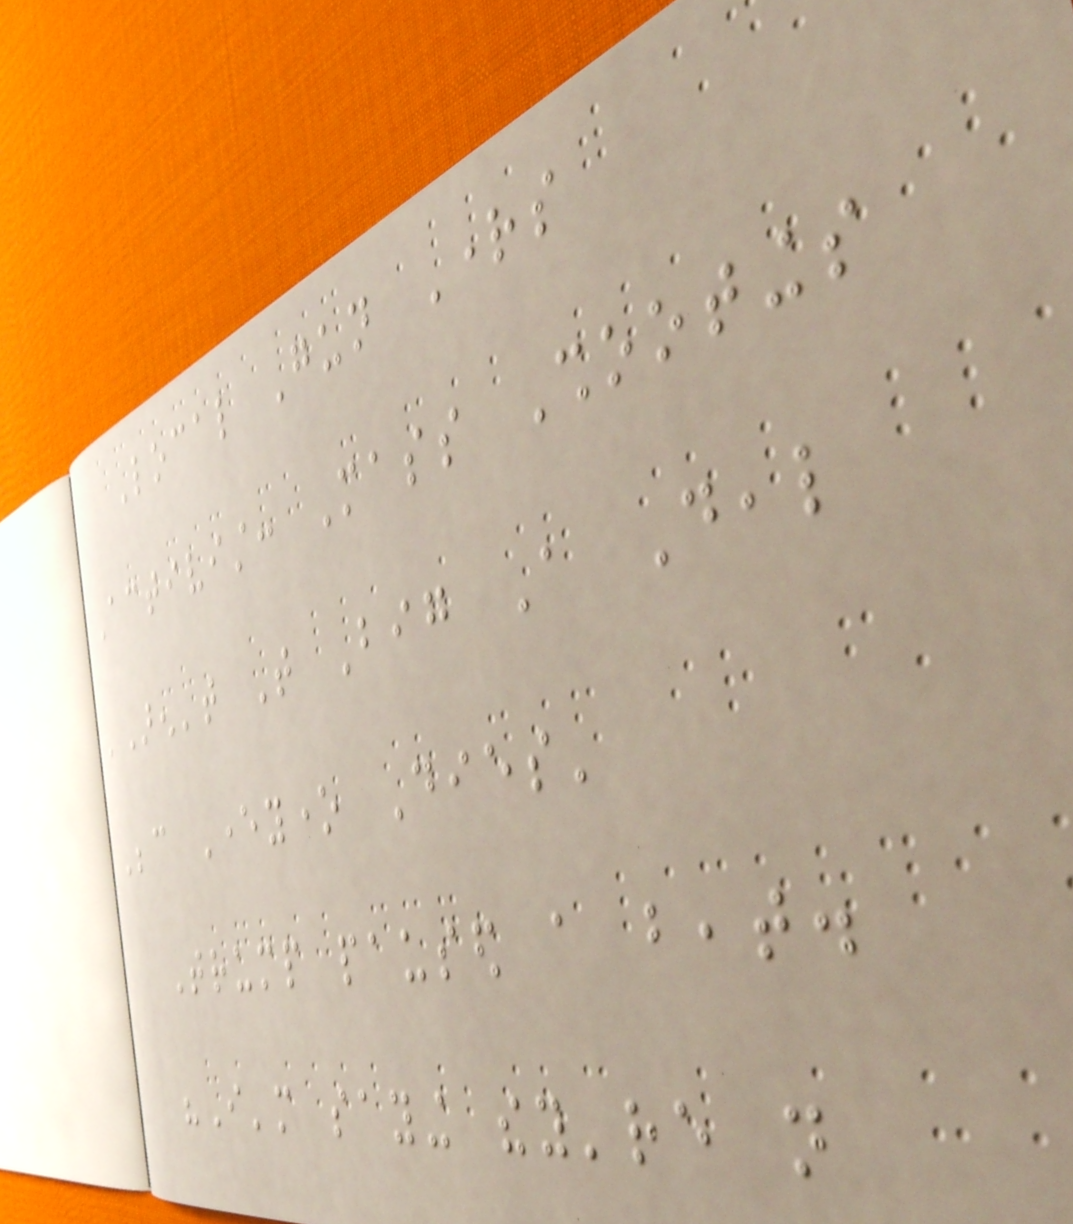Local Gun Rights
Activist: Mass Shootings
'Aren't That Big A Deal
Because Everyone Dies'
Trump paused a beat.
"I'm saying they're not
